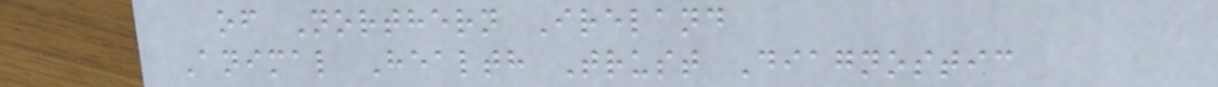of Northern Ireland
Animal Health Trust Diagnostic
